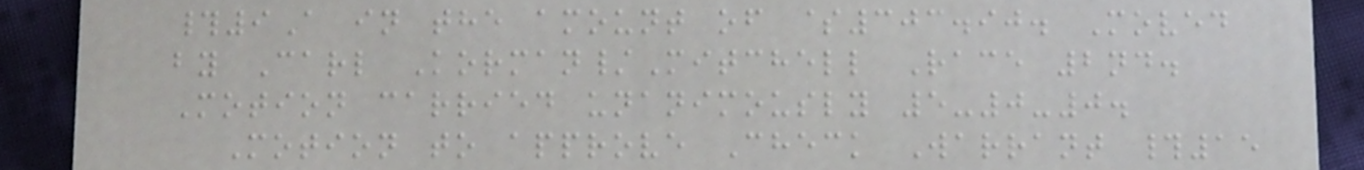#9A in the amount of $303.90. Moved
by Carl Korman/Mitchell Race 2nd.
Motion carried unanimously 5-0-0.
Motion to approve Check Warrant #15
